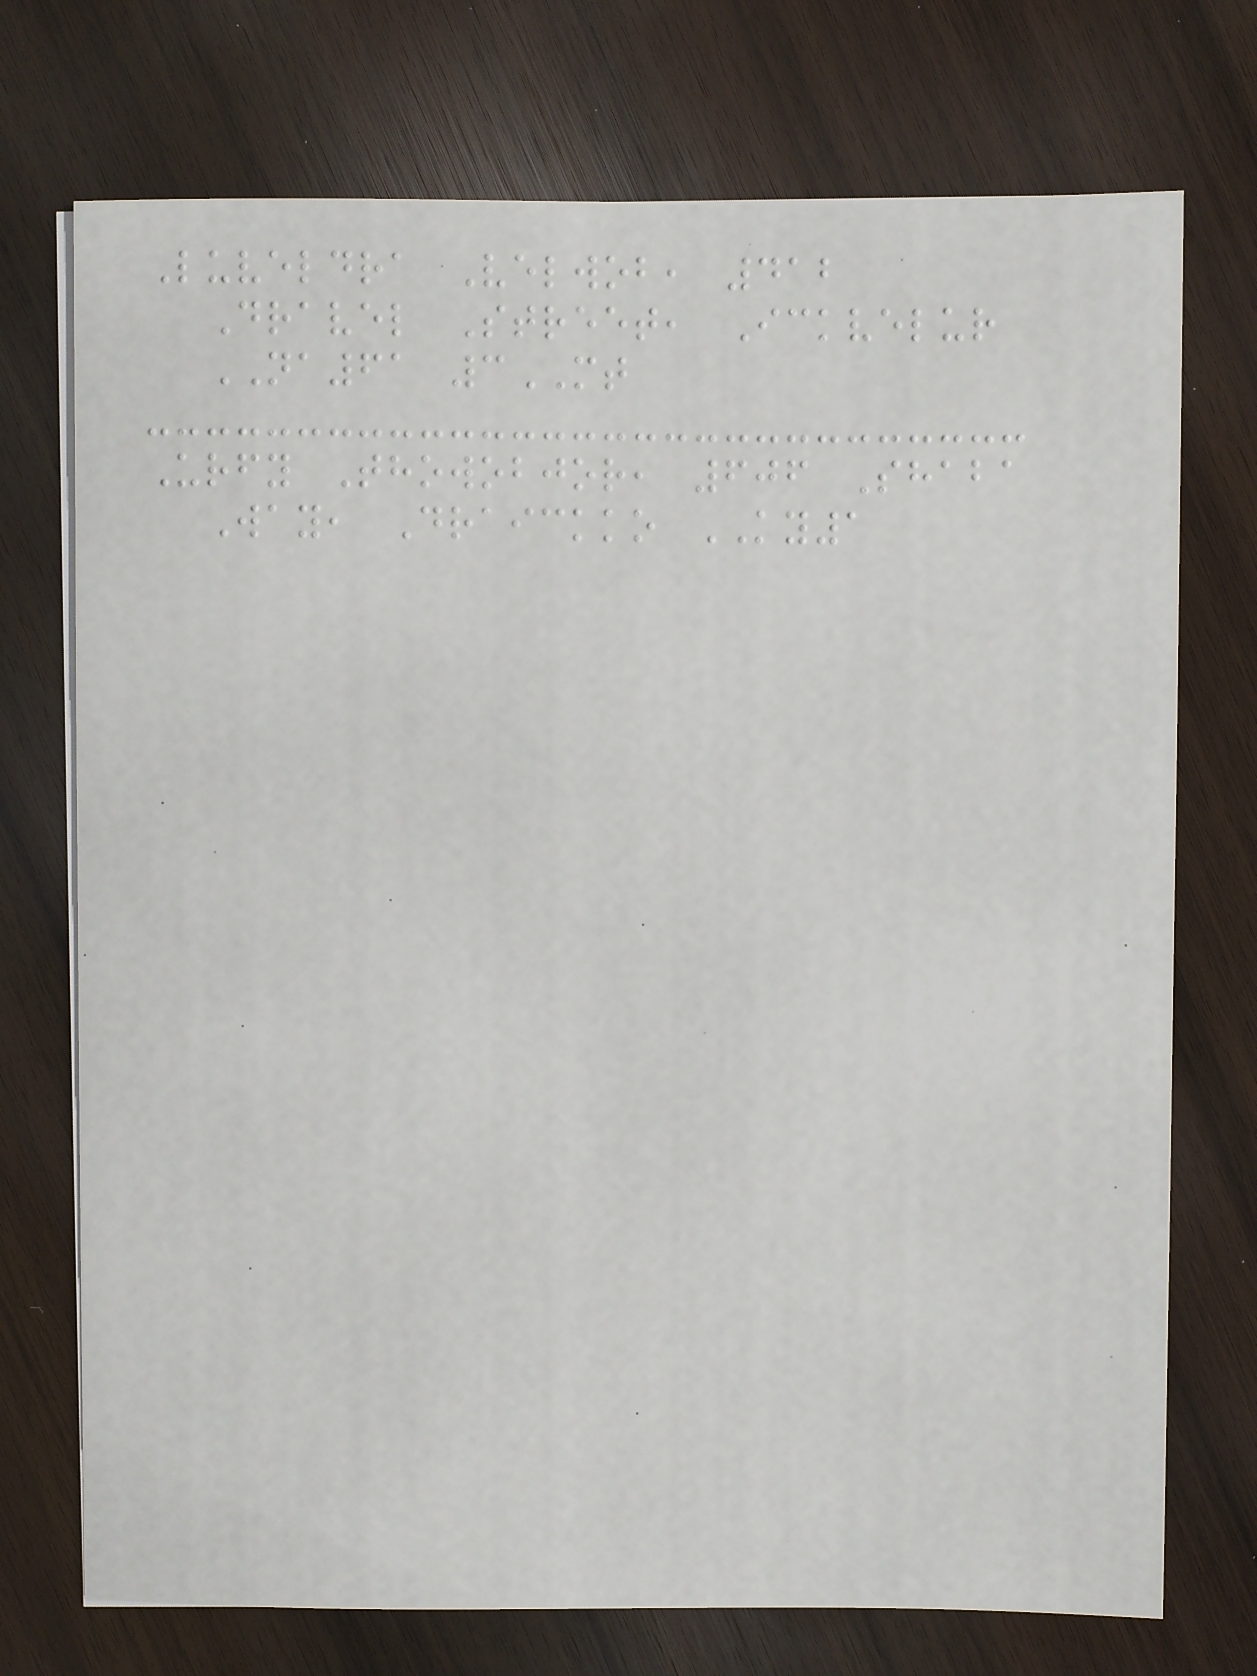Luveldra Velwob, 412
Dravel Street, Ickvelur
NA61 3MT
Urfy Thowobjor, 606 Shaba
Way, Draickko KY1
